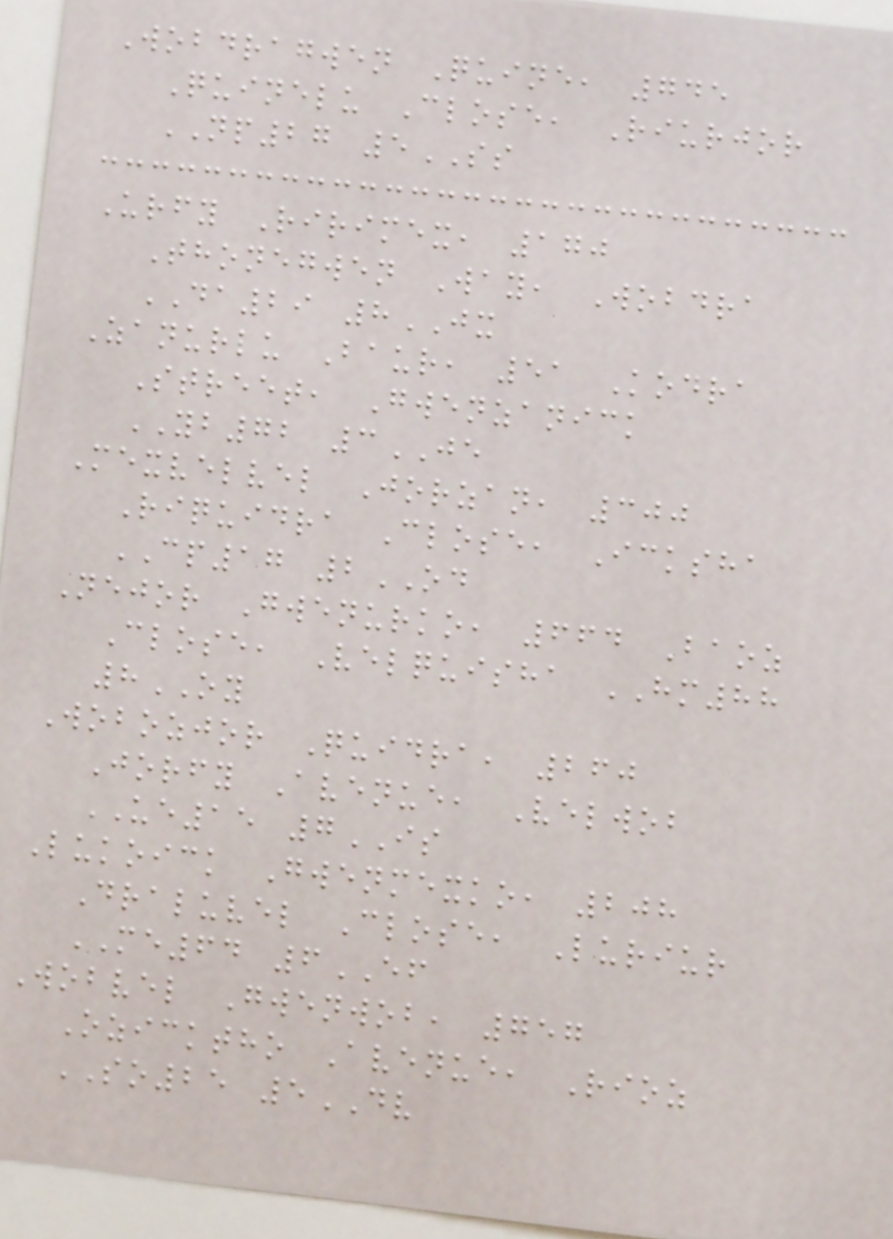Wobdragwen Quine, 745
Quinelu Close, Riurjor
NP27 5SS
Urfy Ririmex, 170
Thonegwen Way, Wobdra
DA29 8JX
Zanurlu Baur, 51 Kodra
Street, Gwenzanick
YB72 3JE
Mexvelvel Jorzan, 300
Riquidra Close, Icksha
CP17 2OD
Nejor Gwenurko, 664 Baoz
Close, Velquisha HM88
8OY
Wobozjor Quidra, 260
Jorfy Avenue, Velwob
UE15 7IS
Lukoick Gwenmexko, 208
Draluvel Close, Luriur
ME64 6EF
Wobvel Gwenwob, 757
Ozicktho Avenue, Rioz
SO25 5DV
